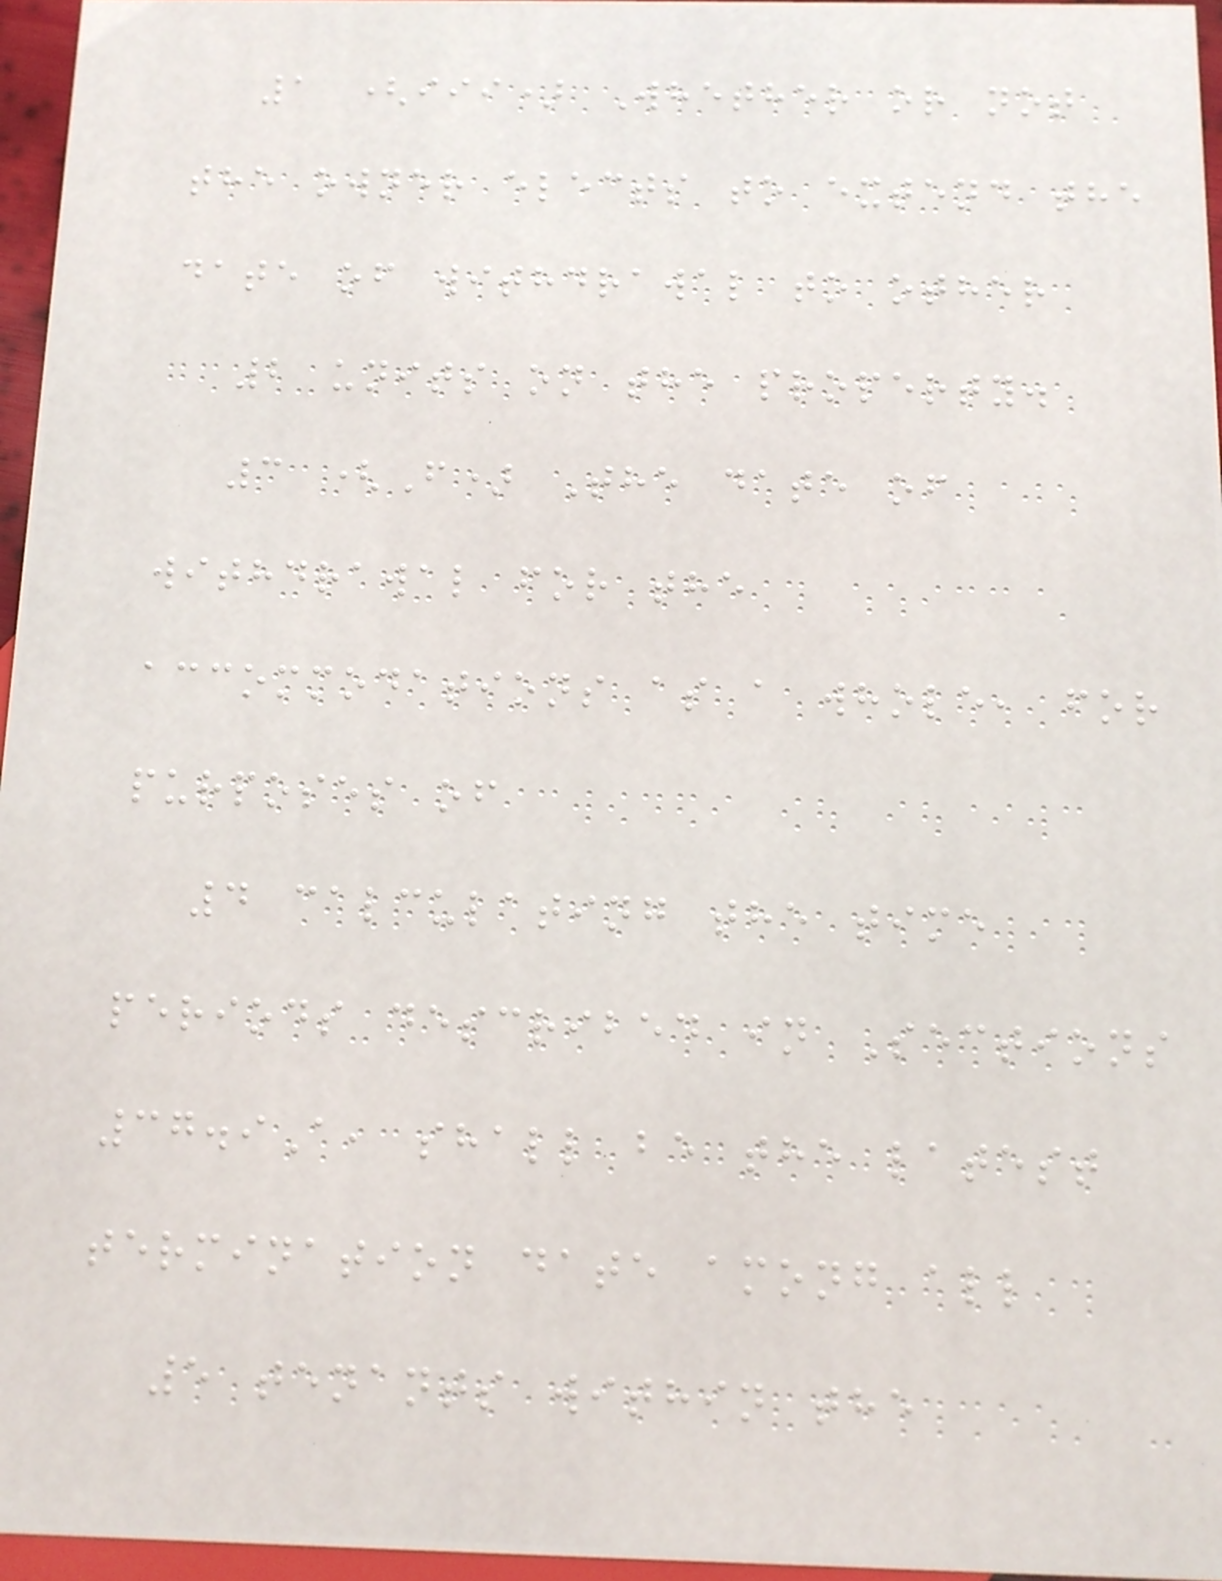1 (iii) Whether or not
the owner elects to extend the
date of withdrawal to other
2 units on the property.
3 (F) The date of
withdrawal for the
accommodations as a whole, for
purposes of
4 calculating the time
periods described in Sections
37.9A, shall be the latest
termination date among all
5 tenants within the
